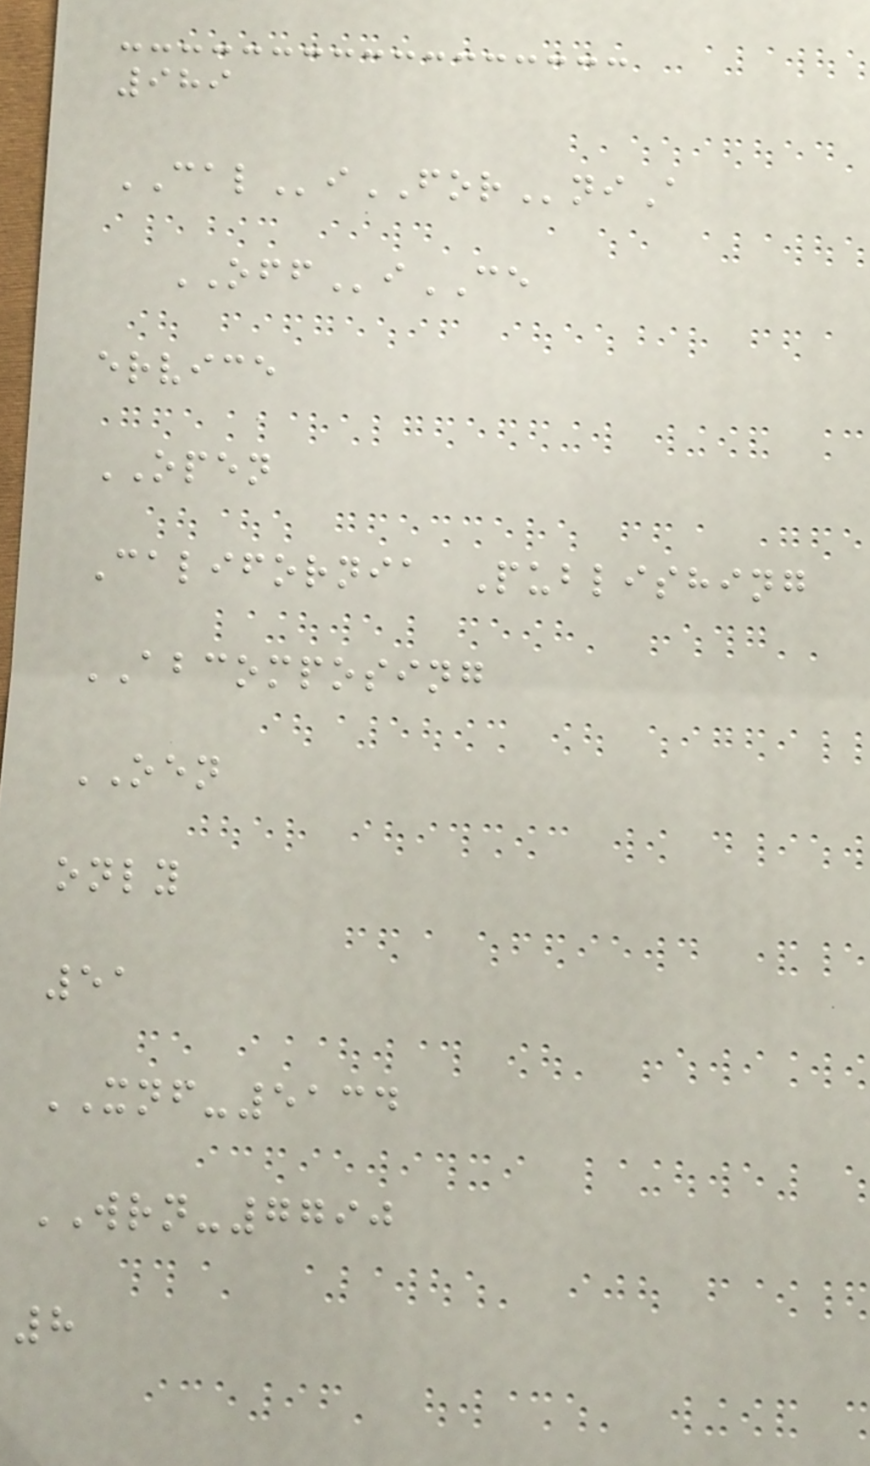989
CALiFORniA
OFFiCE
ervice
OPEN
California Publishing
ABCOMPOSING
OEN
only
51
XNF-5134
WRN-7790
8
